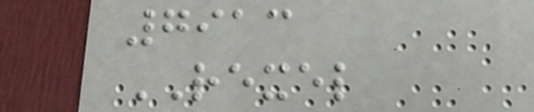7913
REXEL
